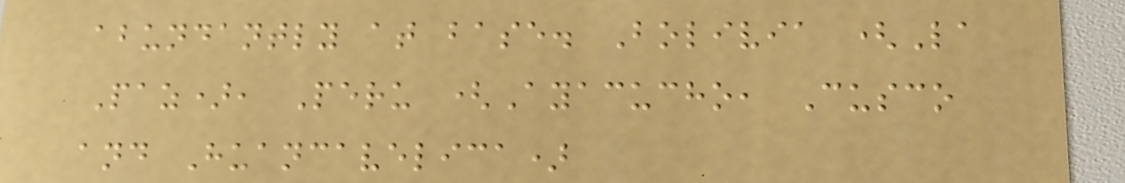abundantly at base. Bolivia (La
Paz), Peru (Ayacucho, Cusco
and Huancavelica)
